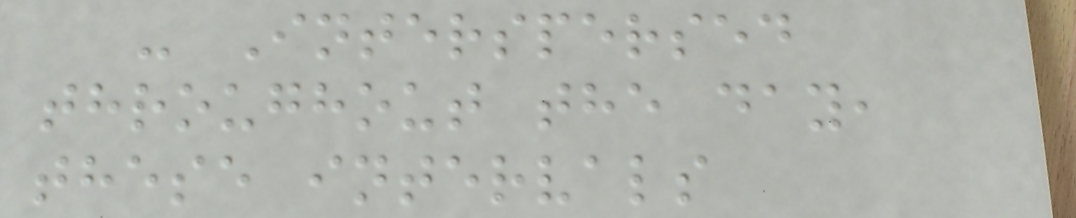- Interspersed
throughout the day,
these intervals
